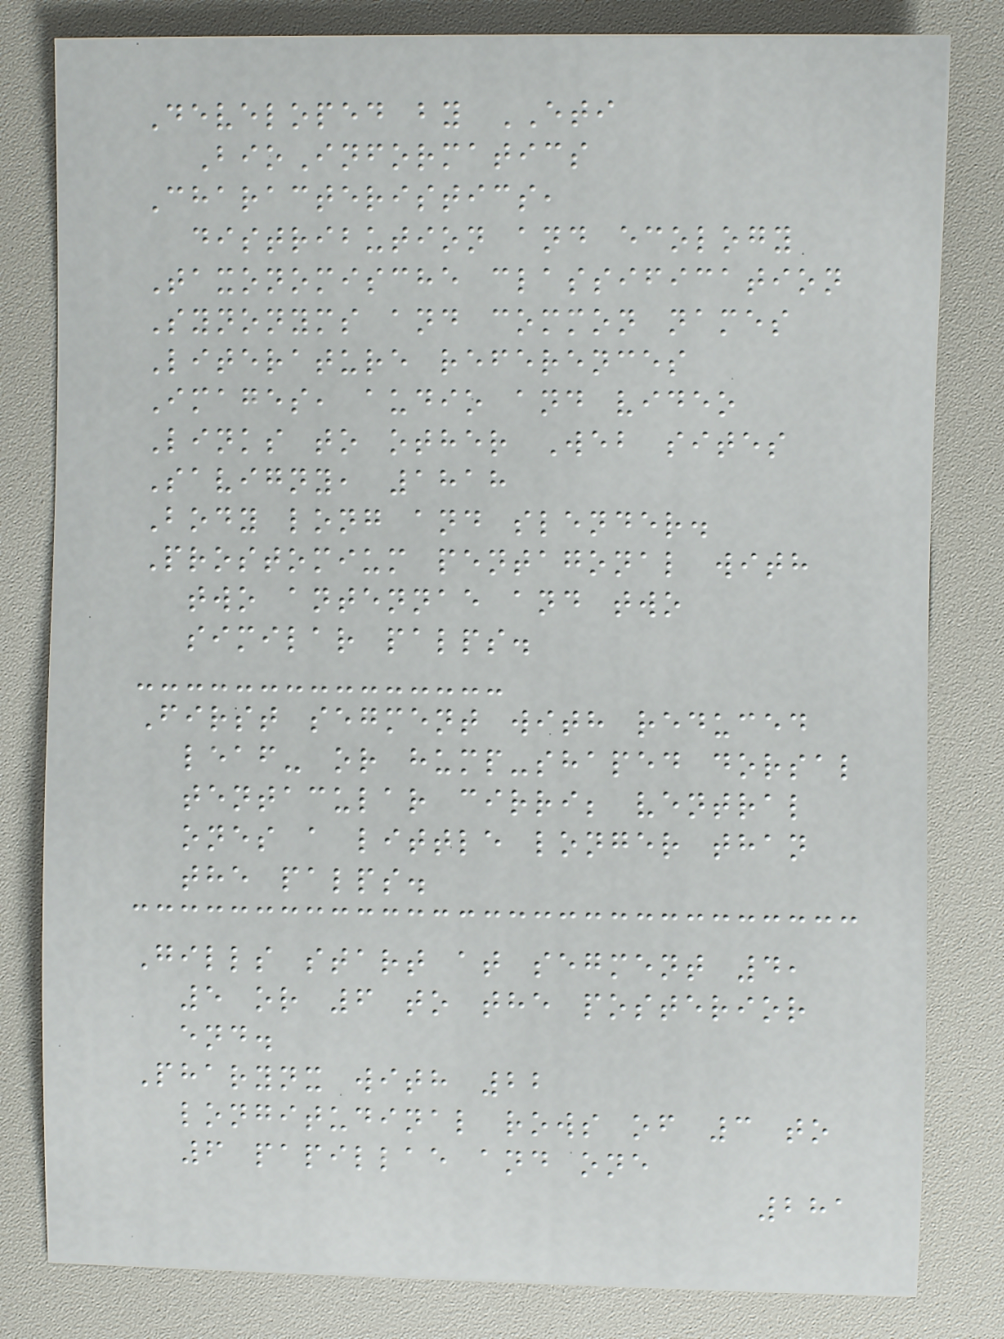Developed by ETI
BioInformatics
Characteristics,
distribution and ecology
Taxonomische classification
Synonyms and common names
Literature references
Images, audio and video
Links to other Web sites
Savigny, 1818
Body long and slender.
Prostomium pentagonal with
two antennae and two
similar palps.
First segment with reduced
leaf- or hump-shaped dorsal
tentacular cirri; ventral
ones a little longer than
the palps.
Gills start at segment 4,
5 or 6 to the posterior
end.
Pharynx with 22
longitudinal rows of 3 to
6 papillae and one
281
